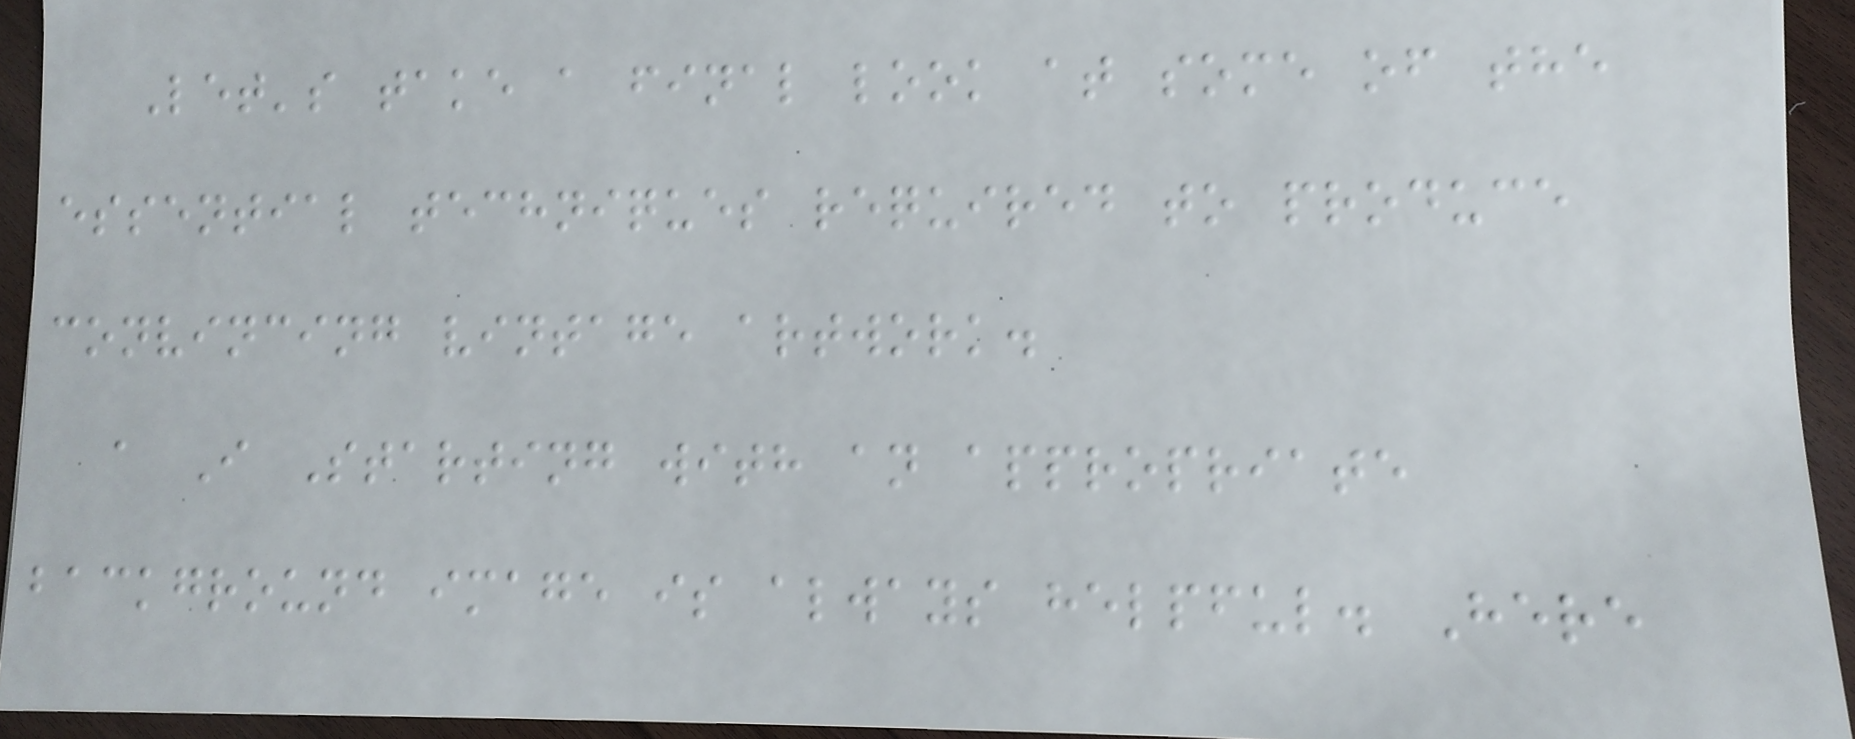Let's take a final look at some of the
essential techniques required to produce
convincing vintage artwork.
a I Starting with an appropriate
background image is always helpful. Here
